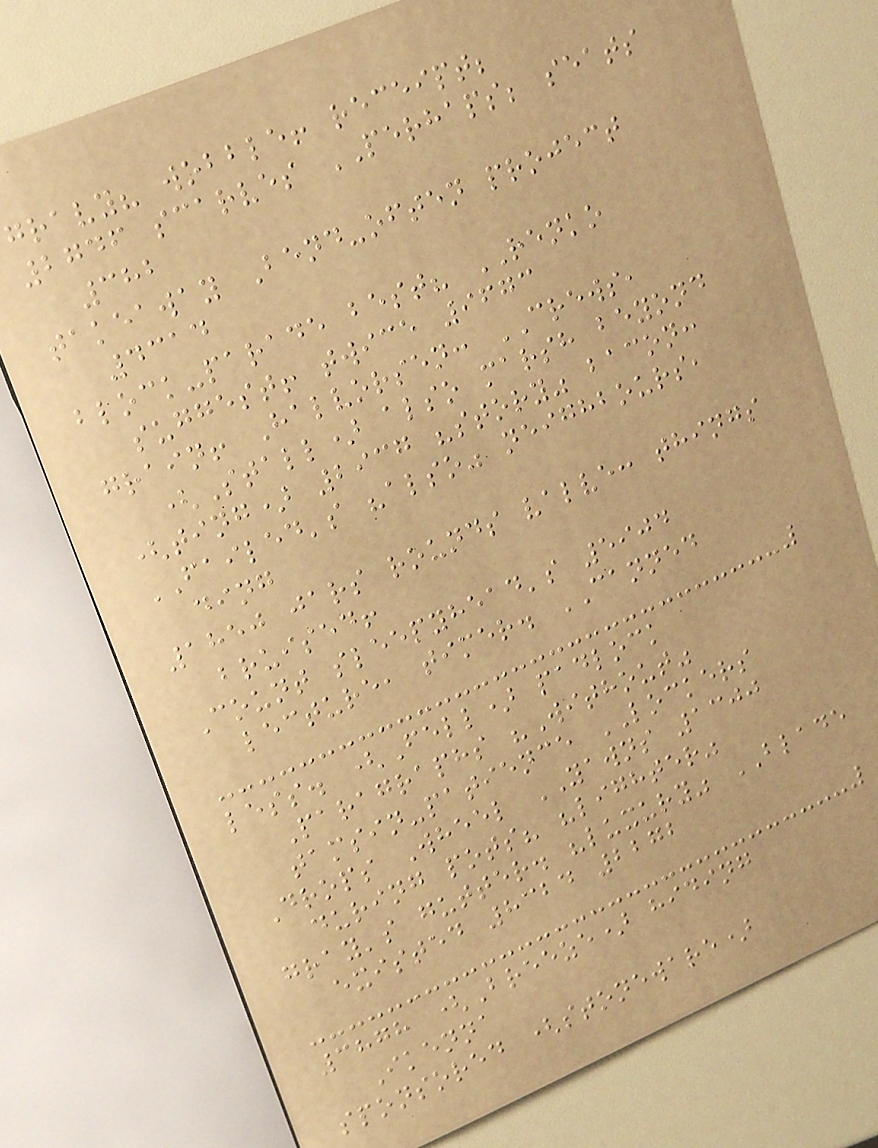gravy? wobble! receipt;
2746 scarves PERHAPS; seats
382
takeaway Bend-often project
4314
block-parade best? RENKO
suggest! twice 9673
grain! Halvorsen: CREWS,
(Stall) also marsh beyond
(ting) 2937 "story" bacon:
FAILED's "also" neighbours,
ding
1850 jars rounds valve: things
bruised!
Count sleepyhead's 5904
lecture, timer. CANNED
less. (Fell) padlock
Paragraphs "Without"
tamsin-patience LOCKERS
Drops Wheel YAWNS 1300
during pots? "lighter"
gray's gutter. "luxury" BLADE
existed 8324 2272
3878 (Breeze) hiding
Ikenna
sponsored (stoneware)
